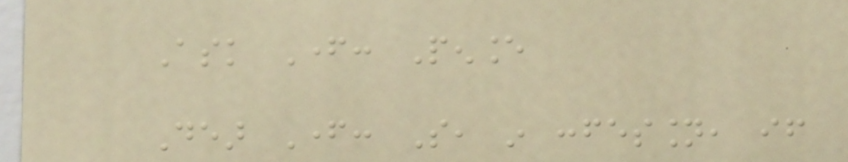Ask Father: Penance
Dear Father: So, in confession, if
